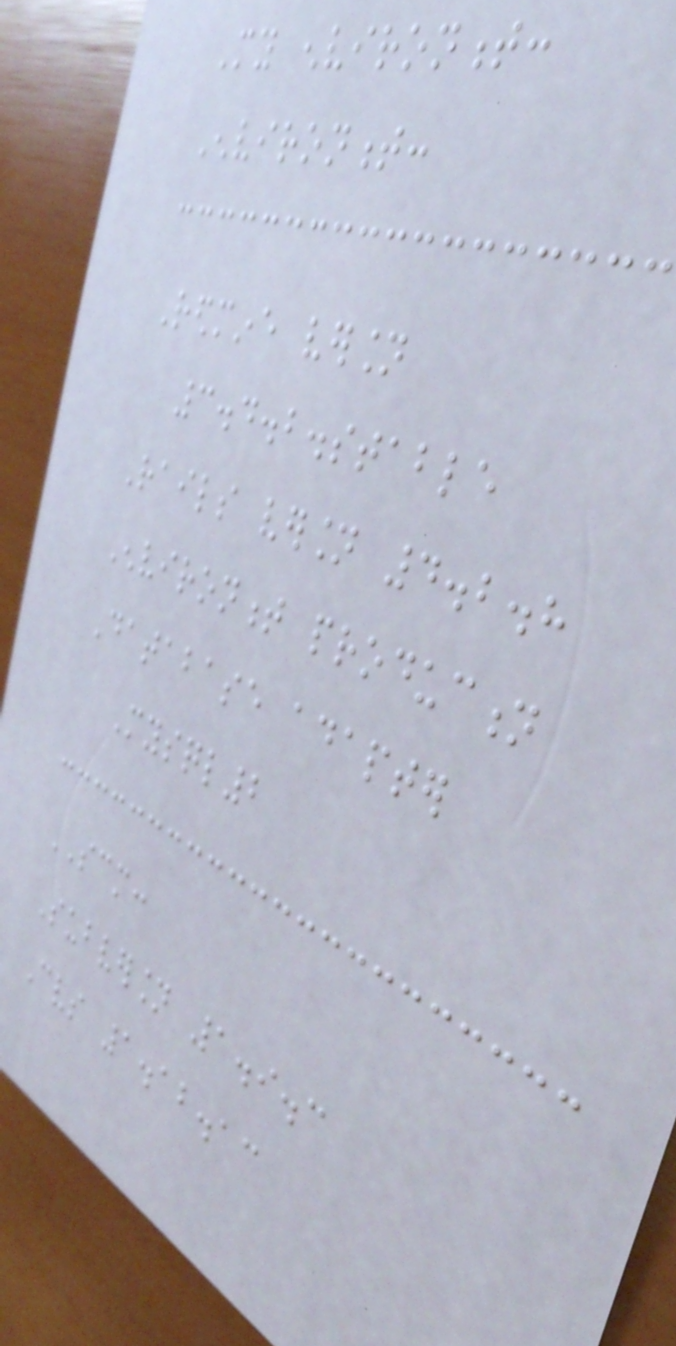My environment:
Environment:
Redmine version
3.4.2.stable
Rails version 4.2.8
Environment production
Database adapter
Mysql2
SCM:
Subversion 1.9.3
Cvs 1.12.13
